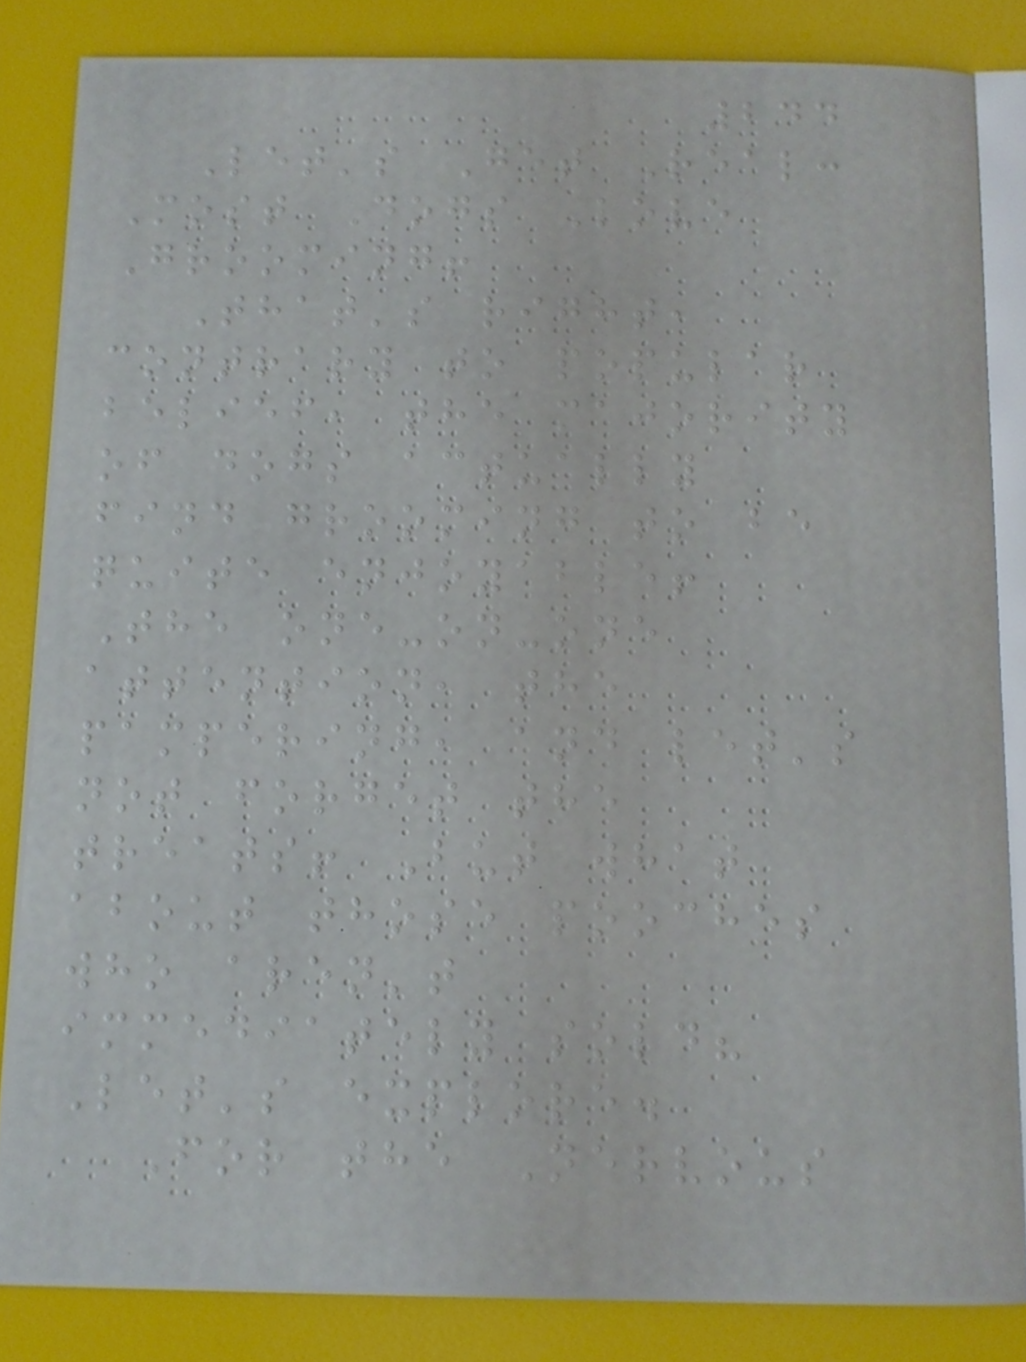244
Let's Get Real:
Most Dogs Love
Grooming!
That's right,
contrary to popular
belief, the majority
of dogs actually
find grooming to be
quite enjoyable!
The one-on-one
attention, the
pampering, and let's
not forget the
treats! But what
about those pooches
who aren't
immediately sold?
Let's explore.
For the Nervous
